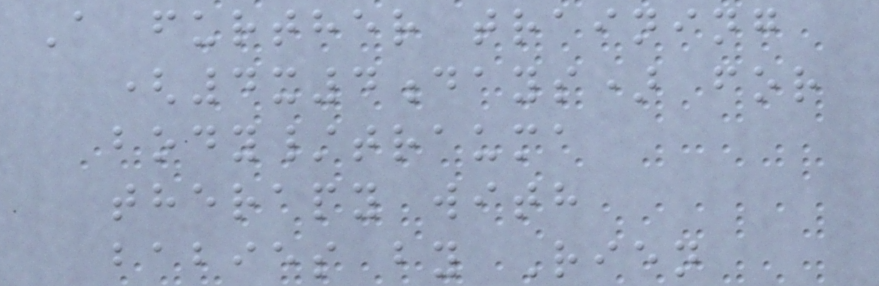A further training
(4x4days) for
body/trauma
therapy with
babies by Rien
